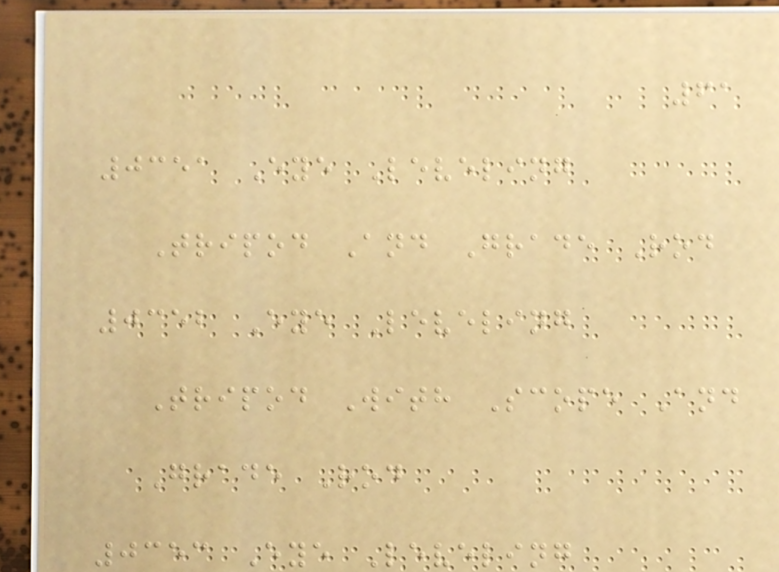61
0351 Eye Leveling
Tripod And Grade Rod
0352 Eye Leveling
Tripod With Scope And
Grade Rod
0353 Eye Leveling
